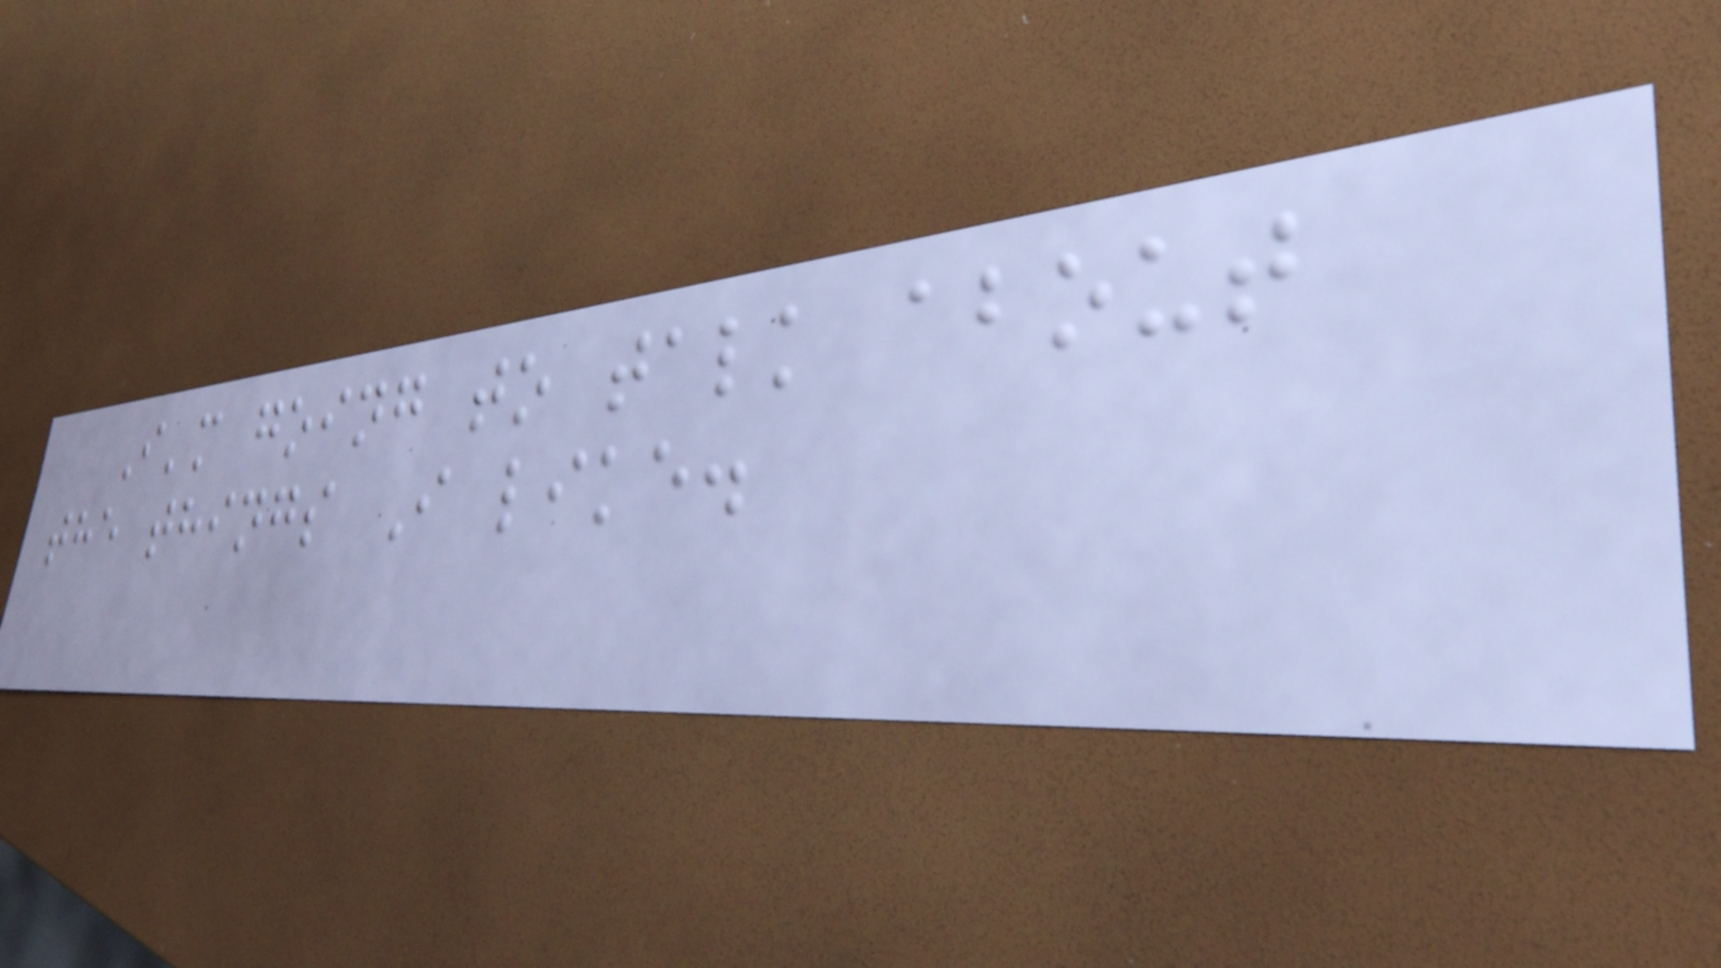I'm going to talk about
the things I like.
